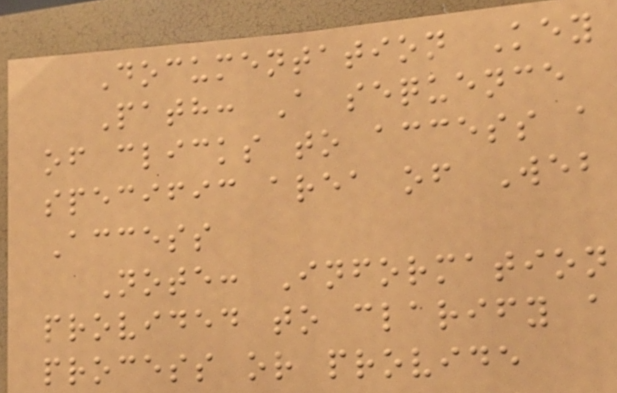Documentation Key
Path: A sequence
of clicks to access a
specific area of Web
Access
Note: Information
provided to clarify a
process or provide
